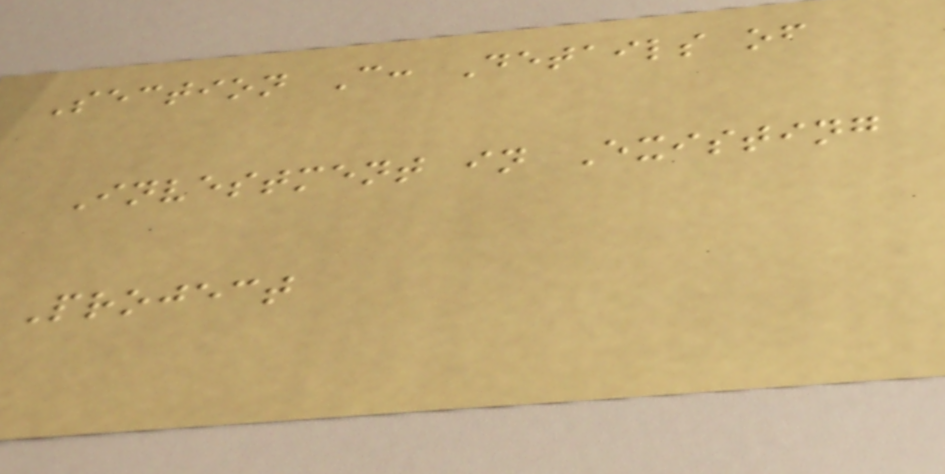Section C: Details of
Investment in Existing
Project
